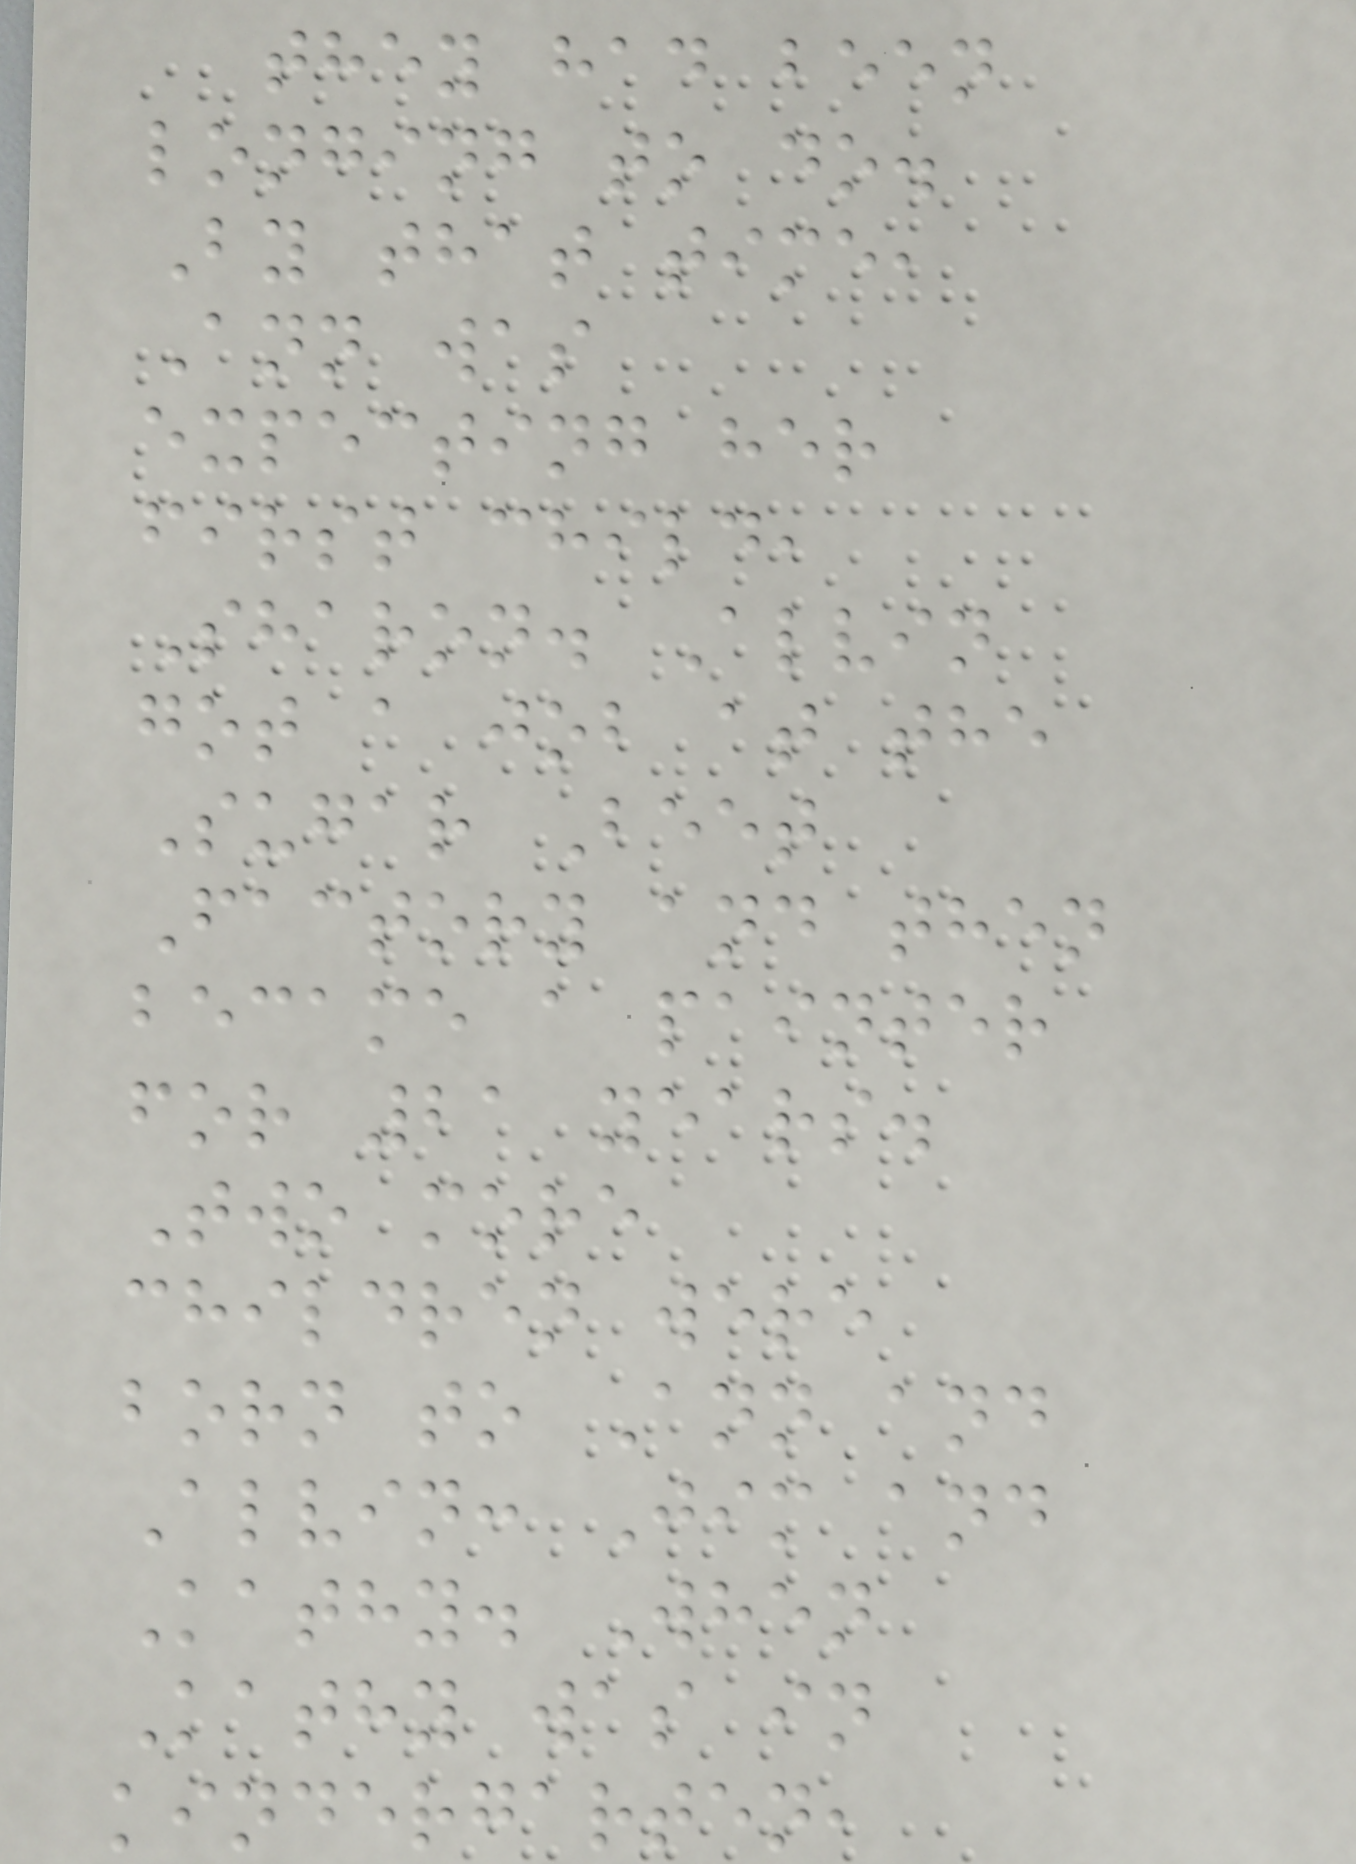they had been
longing to do.
By that time,
Ann was
expecting her
first child,
Sharon. Alvin
got a job at the
Sugar Beet
Factory and then
became a painter
for 21 years.
Two more
children were
born to Ann and
Alvin: Jim and
Kathy. When
Kathy was in
kindergarten,
